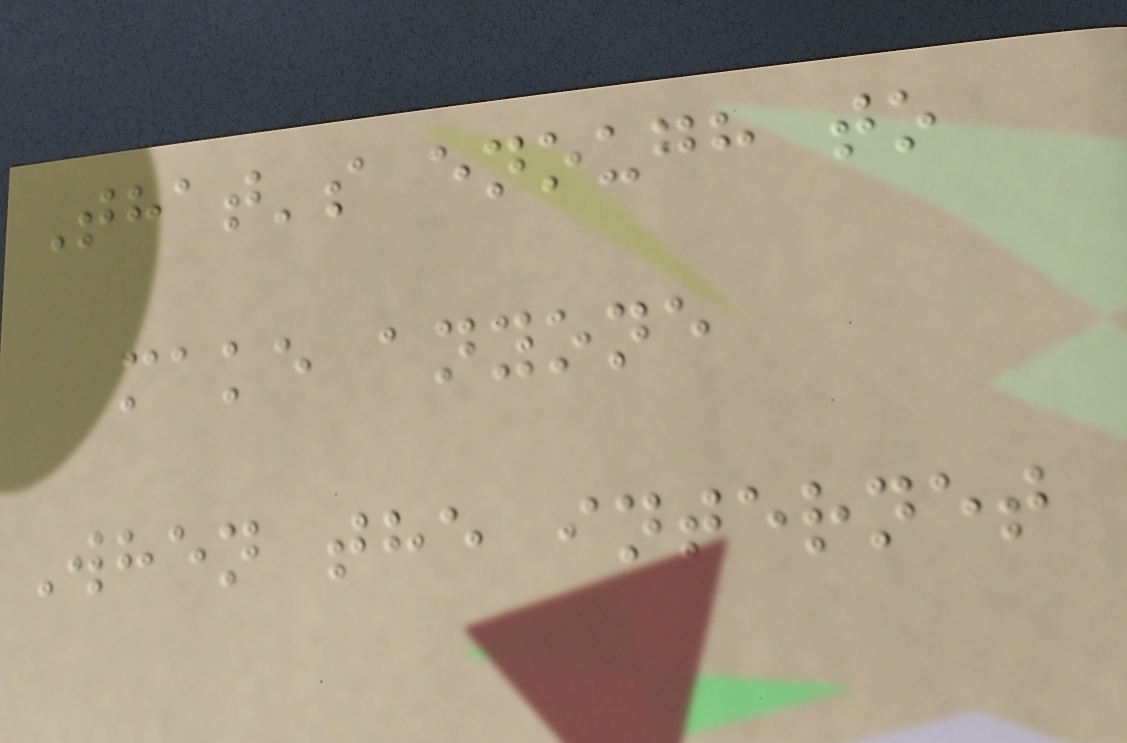That's enough to
make anyone
When the internet
